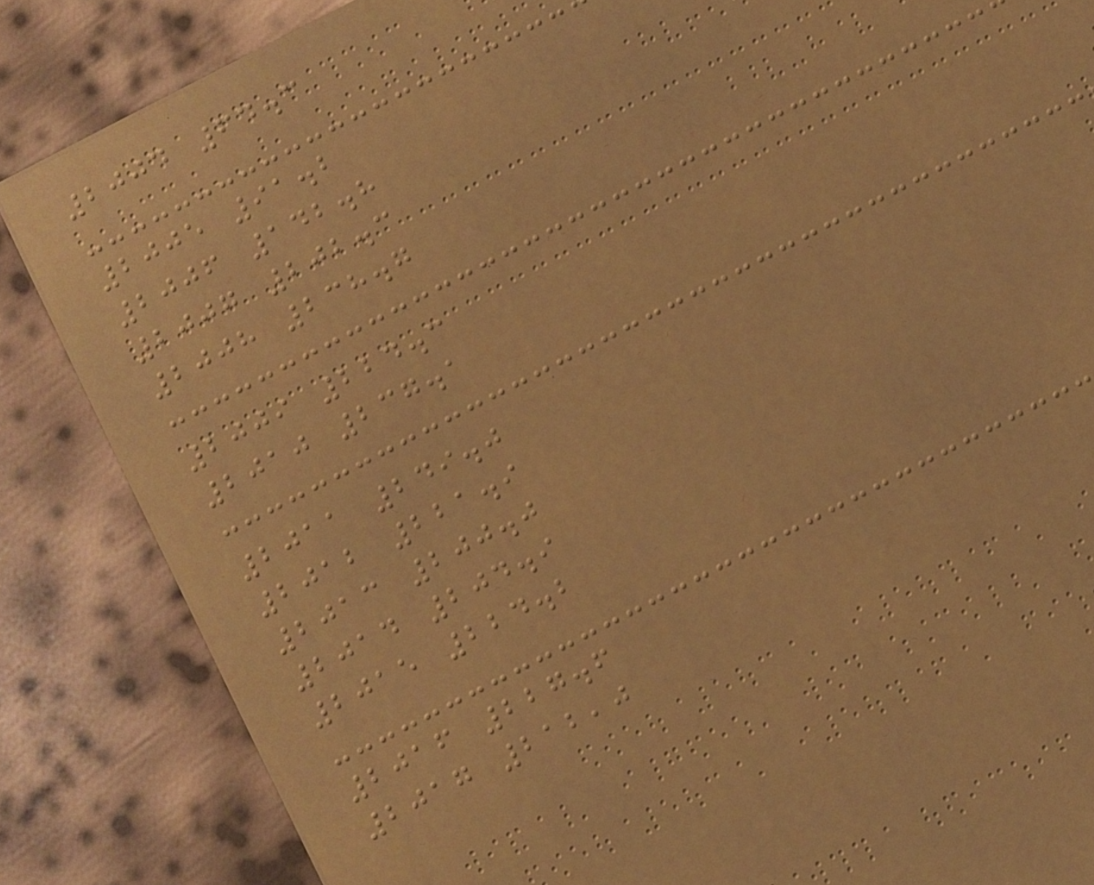2004 64.3
2005 91.2
2006 142.8
2007 202.3
2008 238.7
2009 224.3
2010 237.1
2011 249.0
2012 221.9
2013 200.0
2014 204.9
2015 224.2
2016 227.6
2017 212,0
